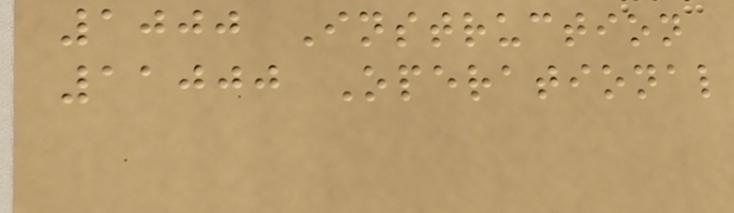1000 Instruction
11000 Operational
